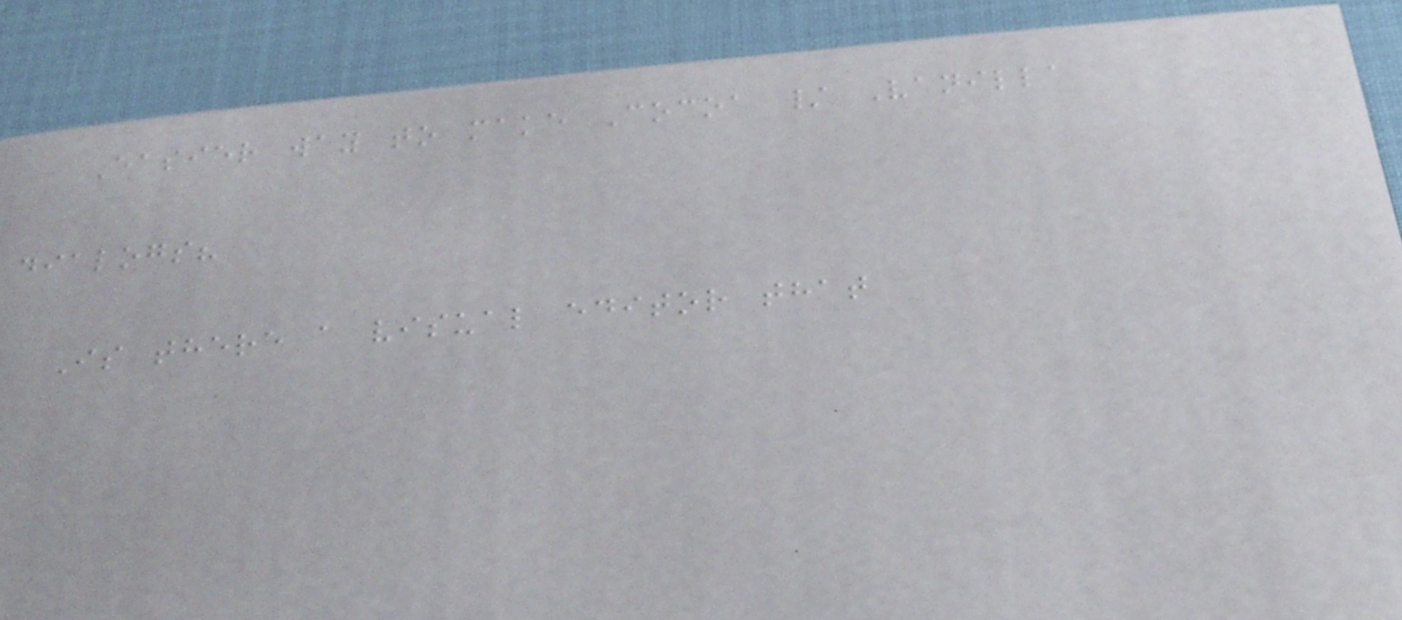Easier way to make Cocoa / Vanilla
dialogs?
Is there a visual editor that
